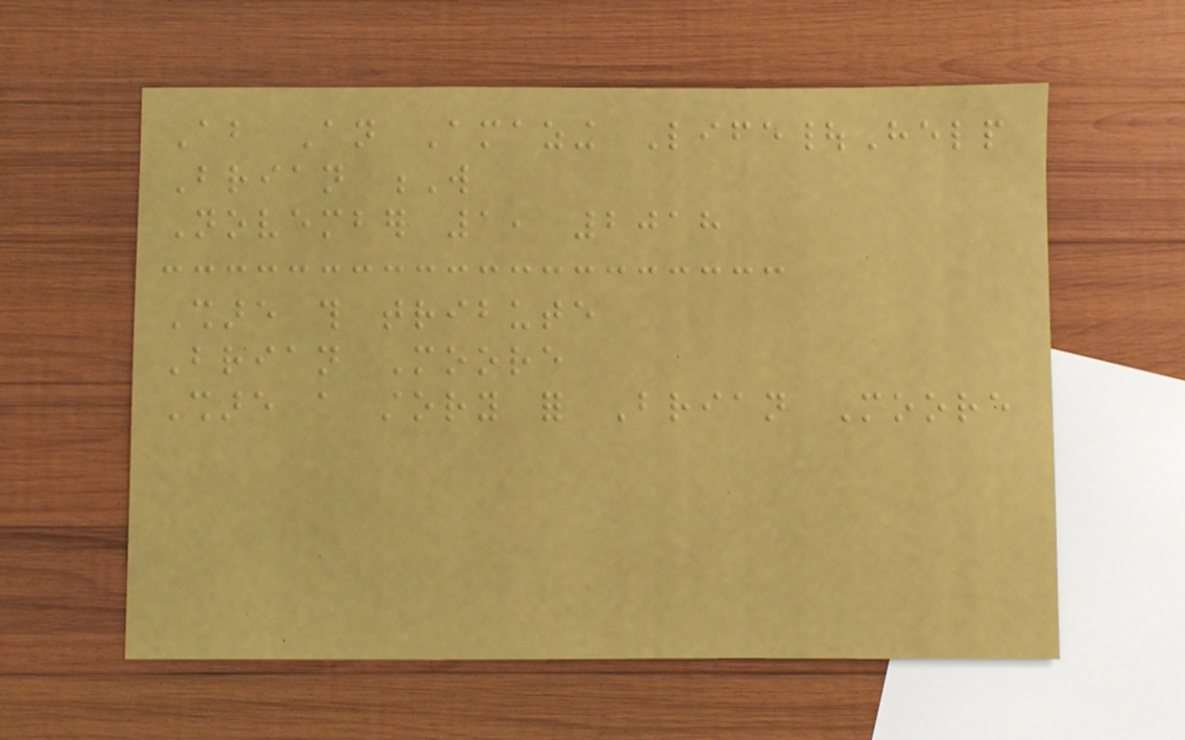About An Amazing Life|Help
Brian W
November 1, 2018
Share this tribute
Brian Moore
Share a story for Brian Moore
